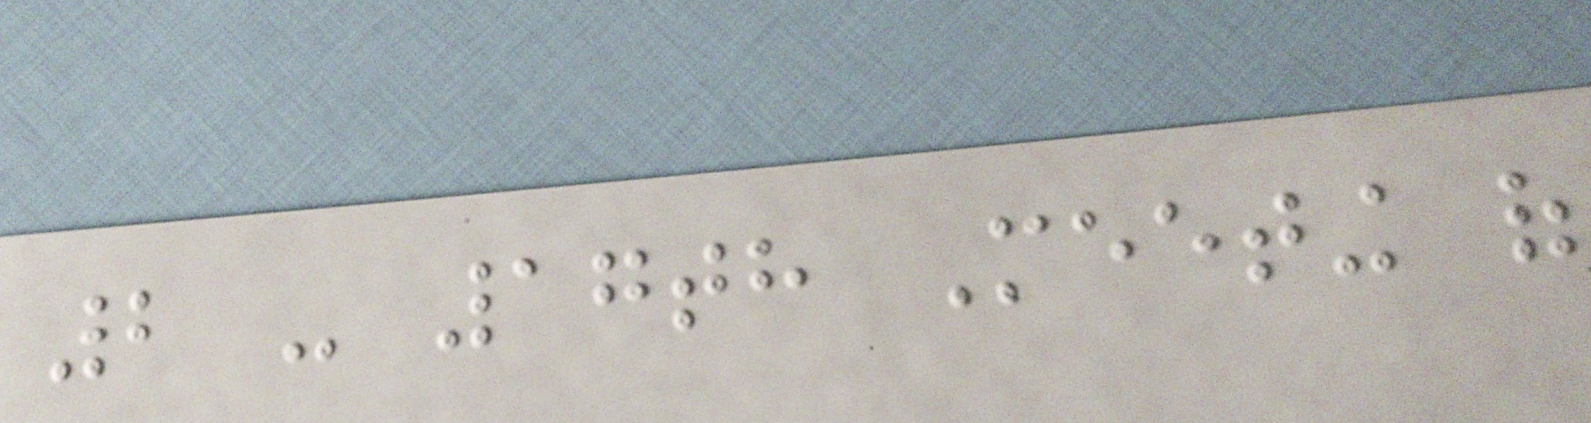2 - 17th Meeting of
